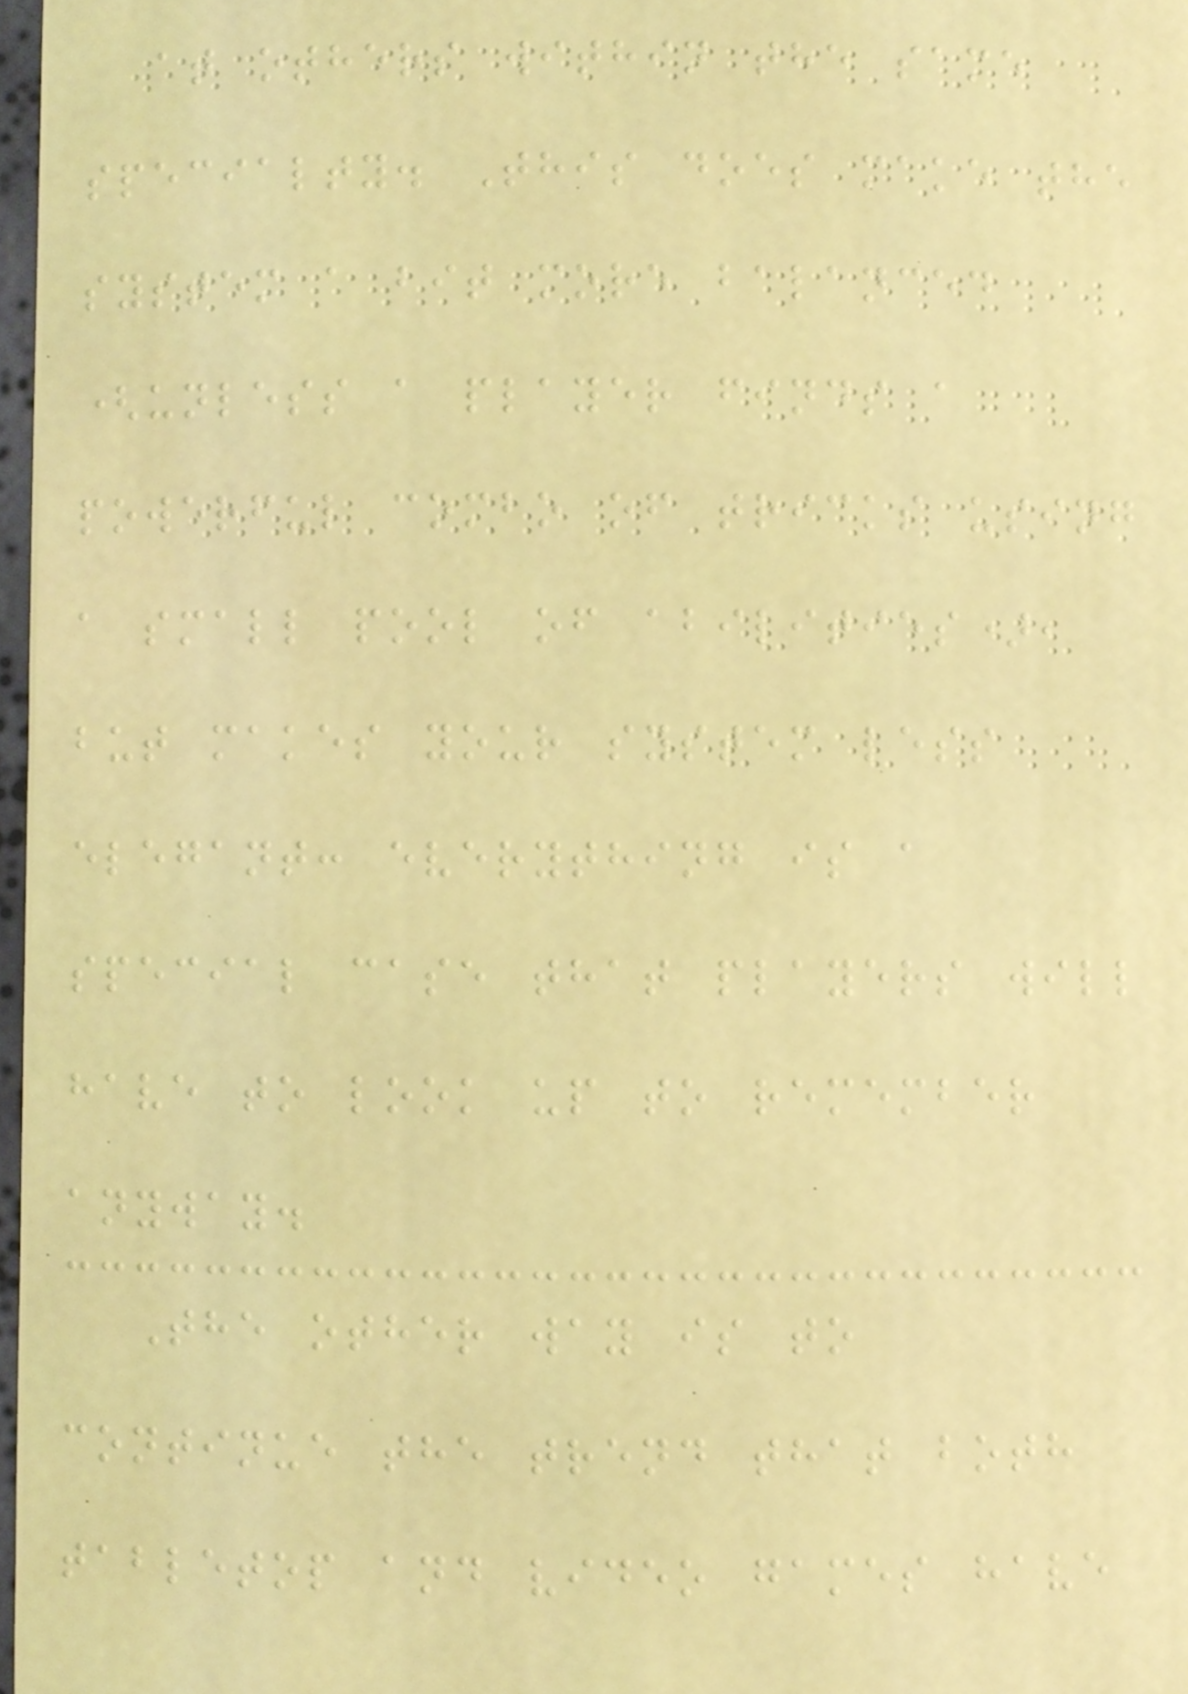at others within the same
specialty. This does make the
system a bit more balanced
(unless a player finds a
powerful combo of tricks using
a small pool of abilities),
but makes your system less
elegant: everything is a
special case that players will
have to look up to remember
anyway.
The other way is to
continue the trend that both
tabletop and video games have
